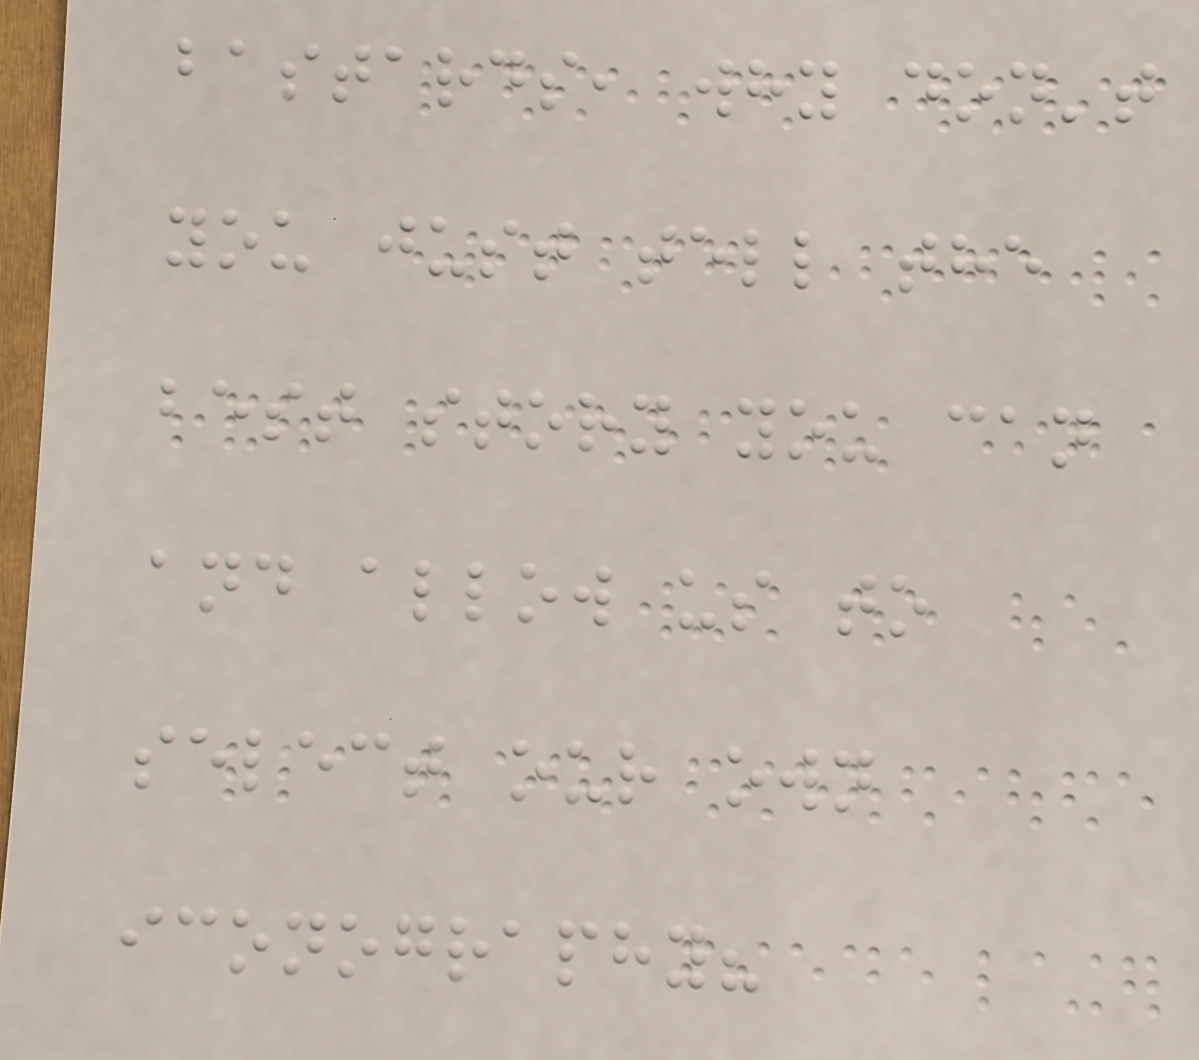bastards, why don't
you just tell the
best story you can
and allow us to
select our own
iconography?
